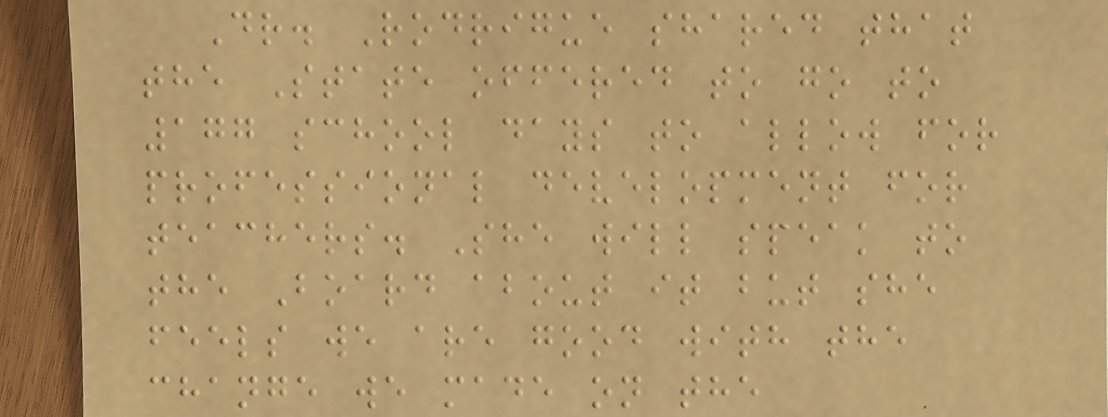Dr. Rodrigue shared that
the State offered to go to
177 school days to allow for
professional development for
teachers. She will speak to
the Board about it but she
feels we are good with the
change we made on the
